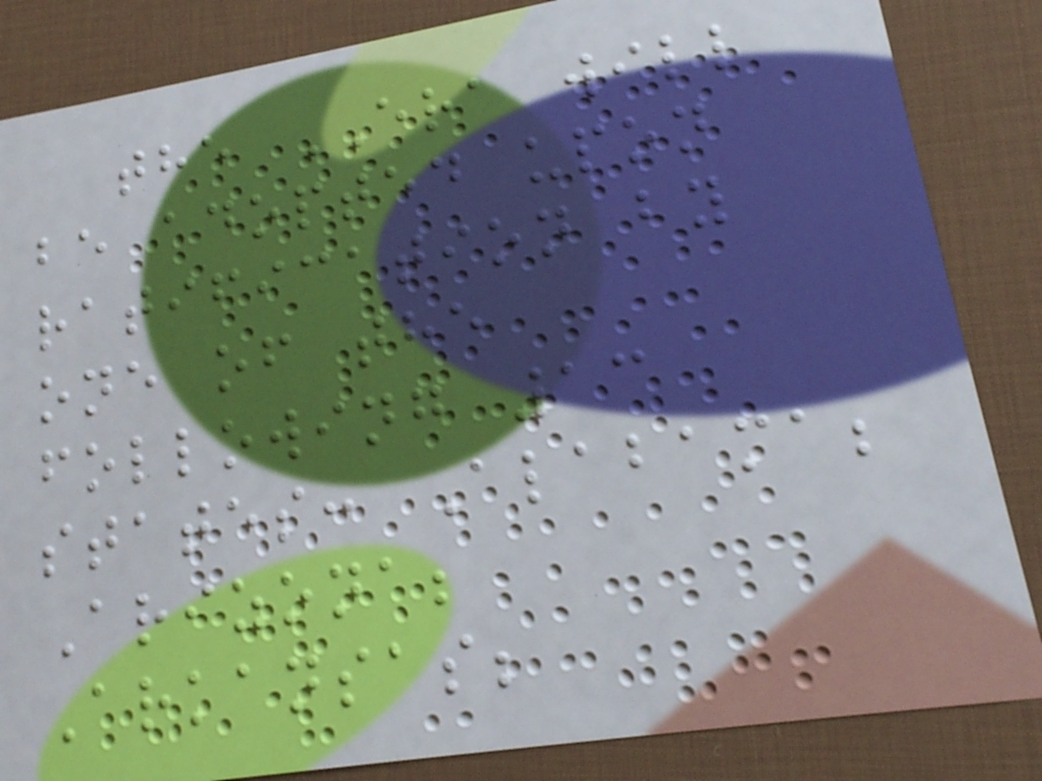the ERA will
be adopted upon
ratification by
one of the
following 13
states: Alabama;
Arizona;
Arkansas;
